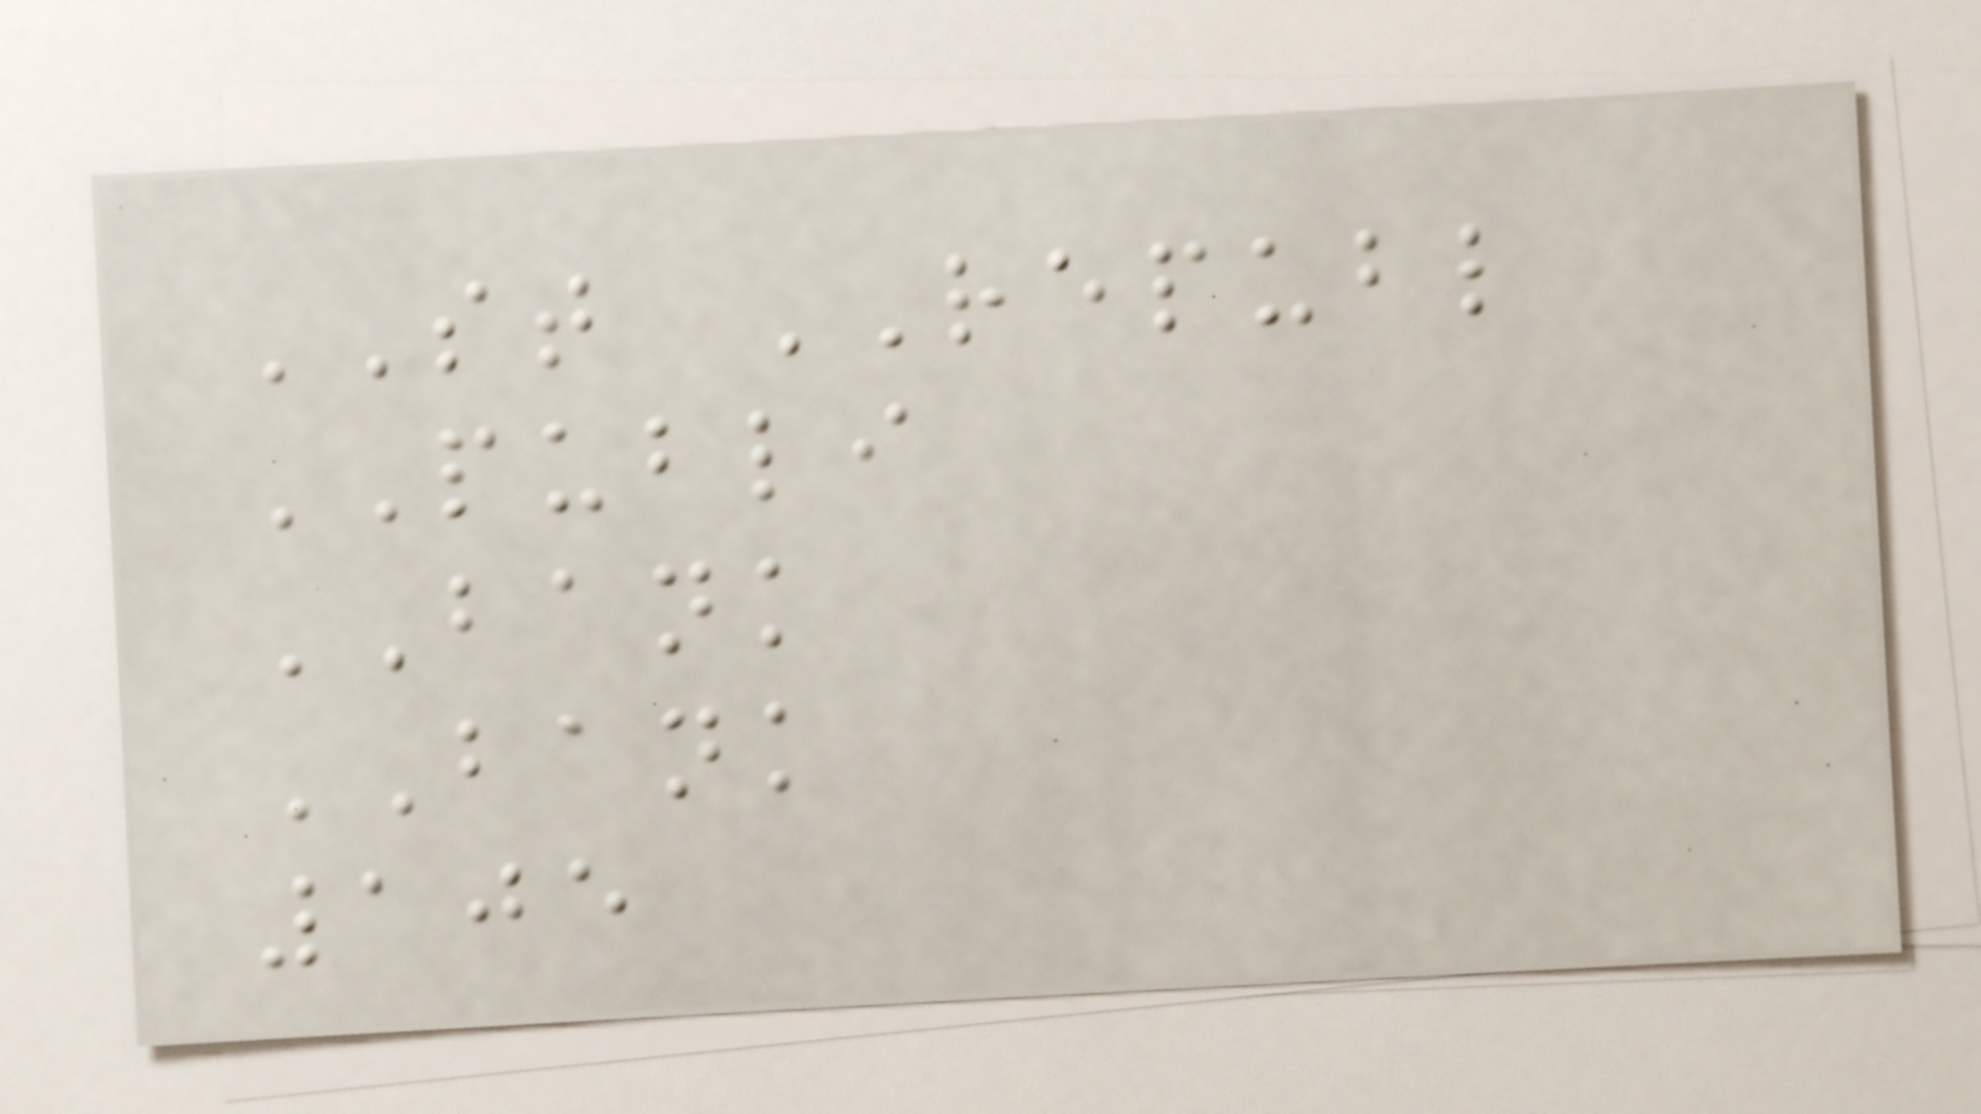ST REPUBL
PUBLI
BANK
BANK
105
